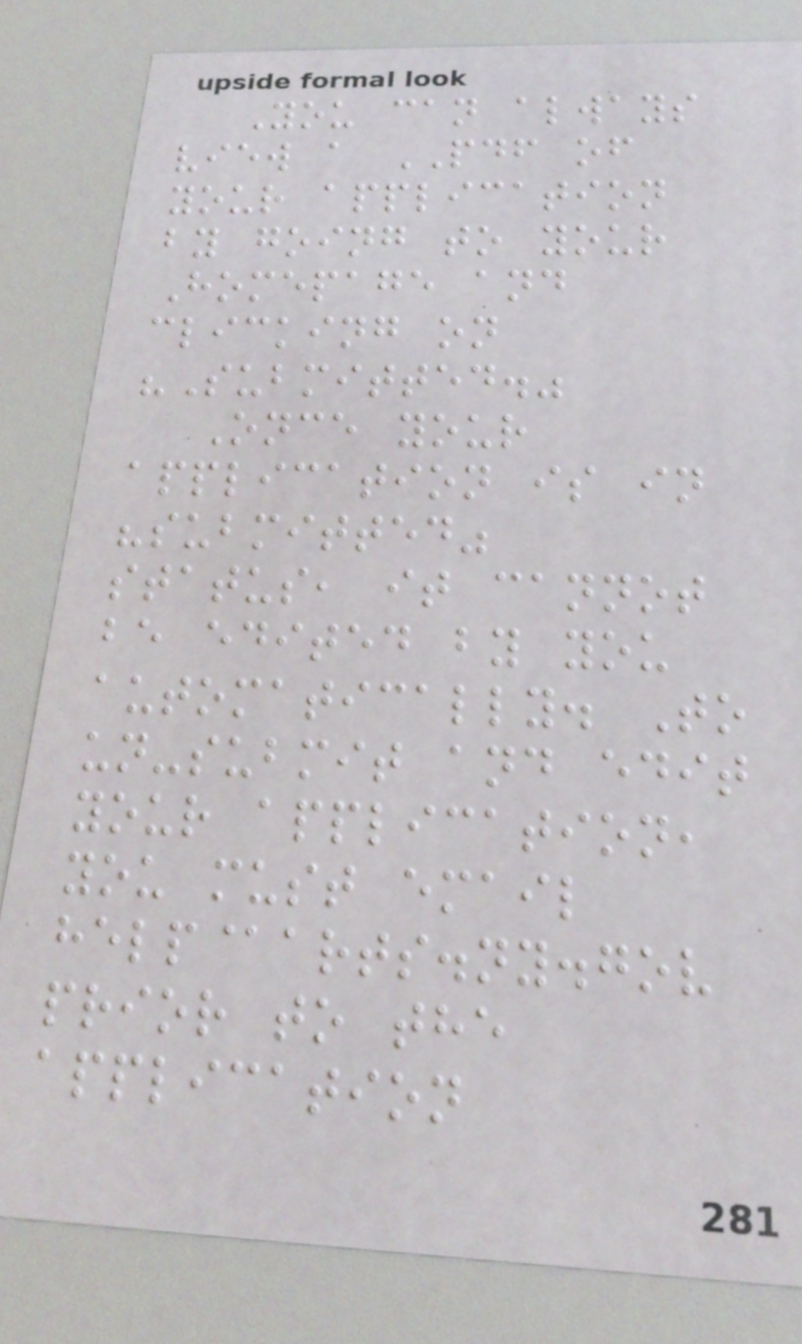You can always
view a PDF of
your application
by going to your
Homepage and
clicking on
"Submitted."
Once your
application is in
"submitted"
status, it cannot
be edited by you
automatically. To
un-submit and edit
your application,
you must email
help@arts.ny.gov
prior to the
application
